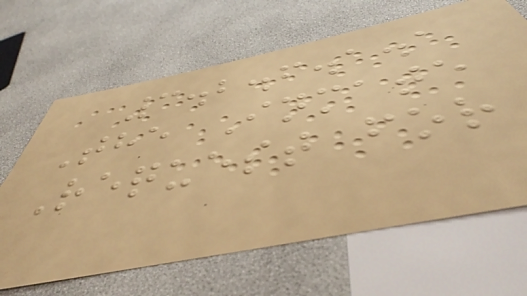3.2.6.1.1
The Inmate
Request for
